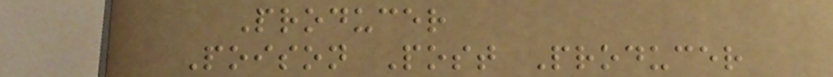Producer
Poison Post Producer
